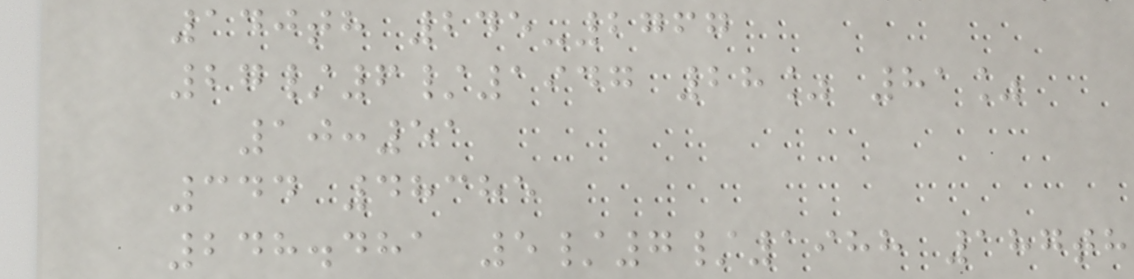140th 245-2767
27/6/1947 28% 81%
10:51
344 48385
248.481 5/7/1988 187th
